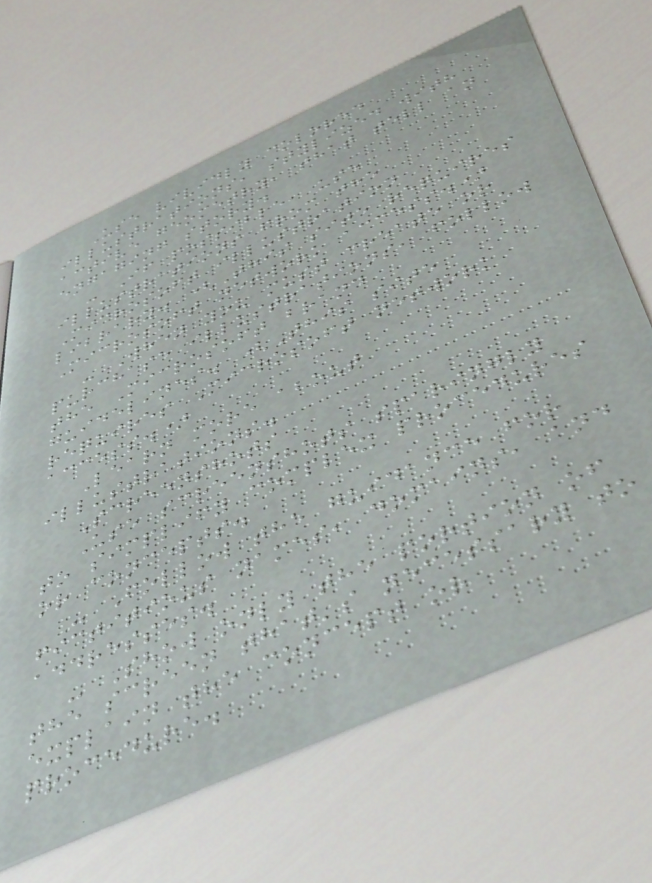Use vividly colored
illustrations, stylized with
active geometry, that tell an
engaging story.
- If possible, use
illustrations from the
Microsoft illustration
library. (This site requires
Microsoft network access.)
- When you must create or
purchase illustrations, follow
the Microsoft brand
guidelines. (This site
requires Microsoft network
access.)
Learn more about
illustrations.
Screenshots
Use screenshots sparingly
to simplify complex procedures
or concepts.
- Follow the guidance for
fictitious names, domains, and
addresses.
- Show only the portion of
the screen that's necessary to
explain the concept or
procedure.
